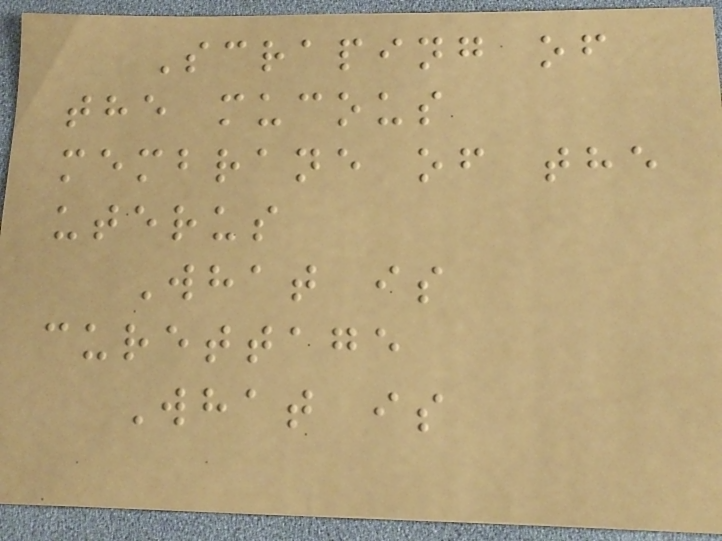Scraping of
the mucous
membrane of the
uterus
What is
curettage
What is
